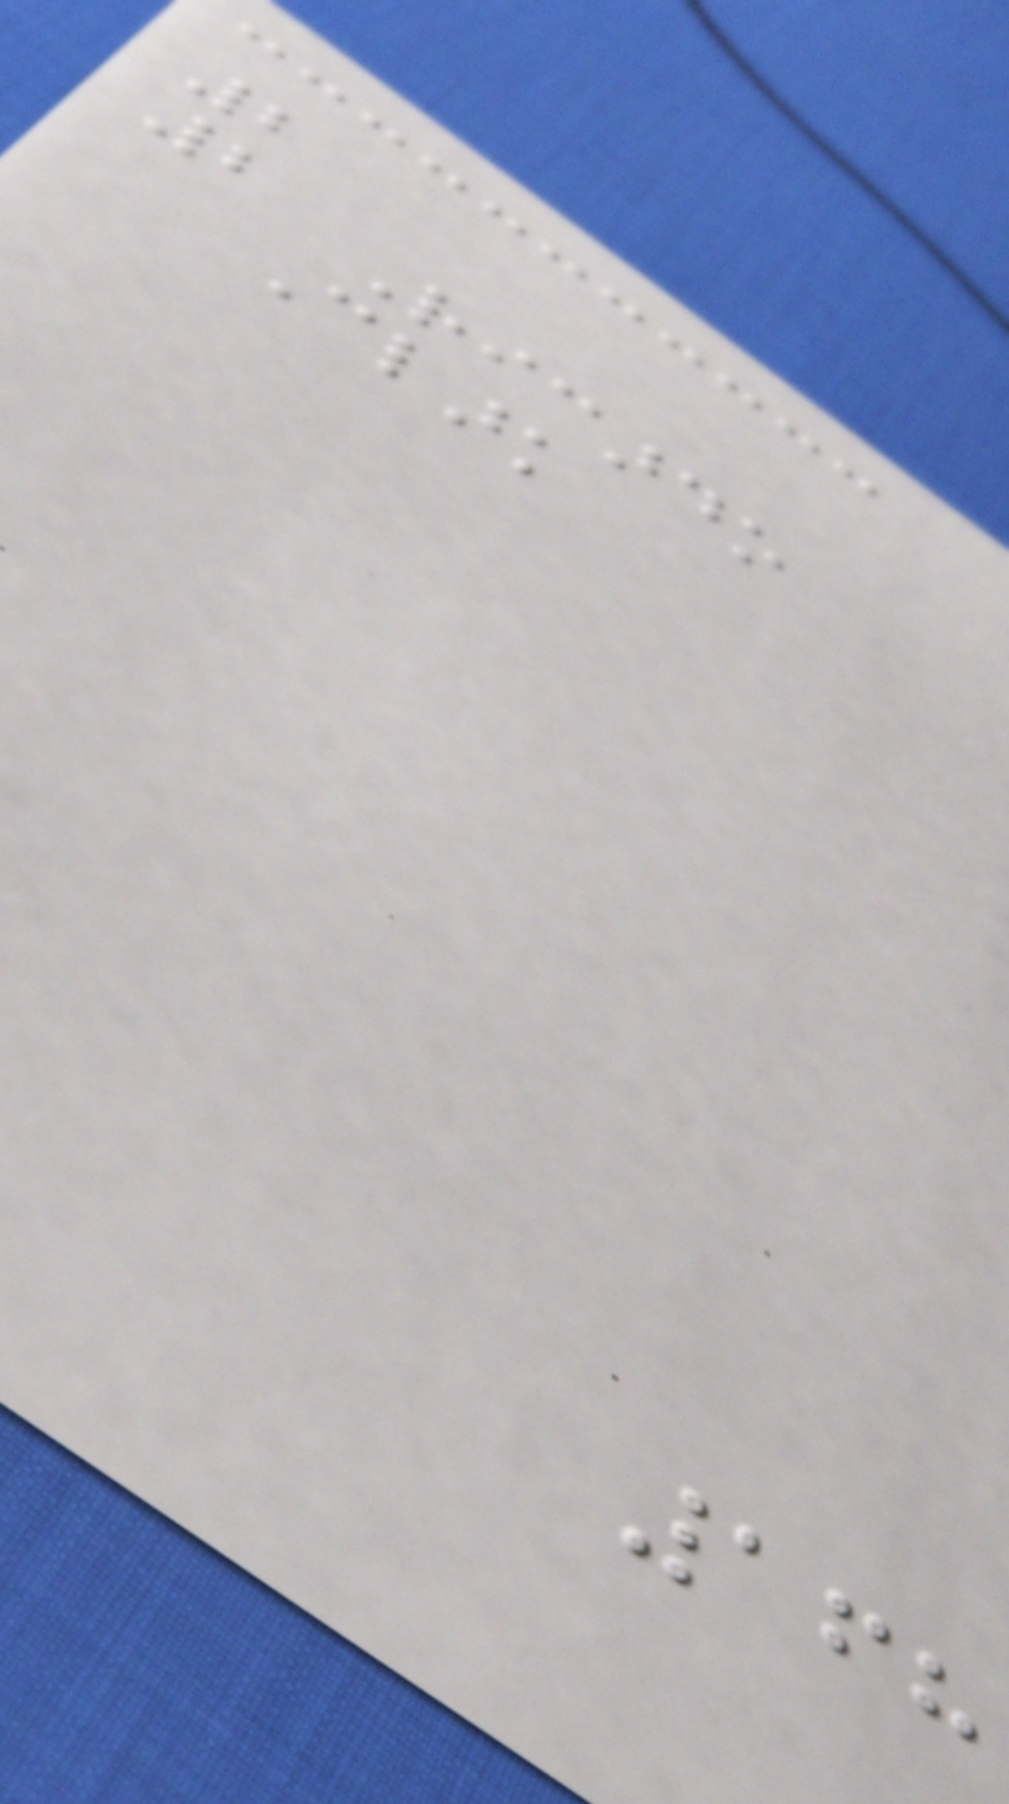2
2 Ricardo
Clark
168
